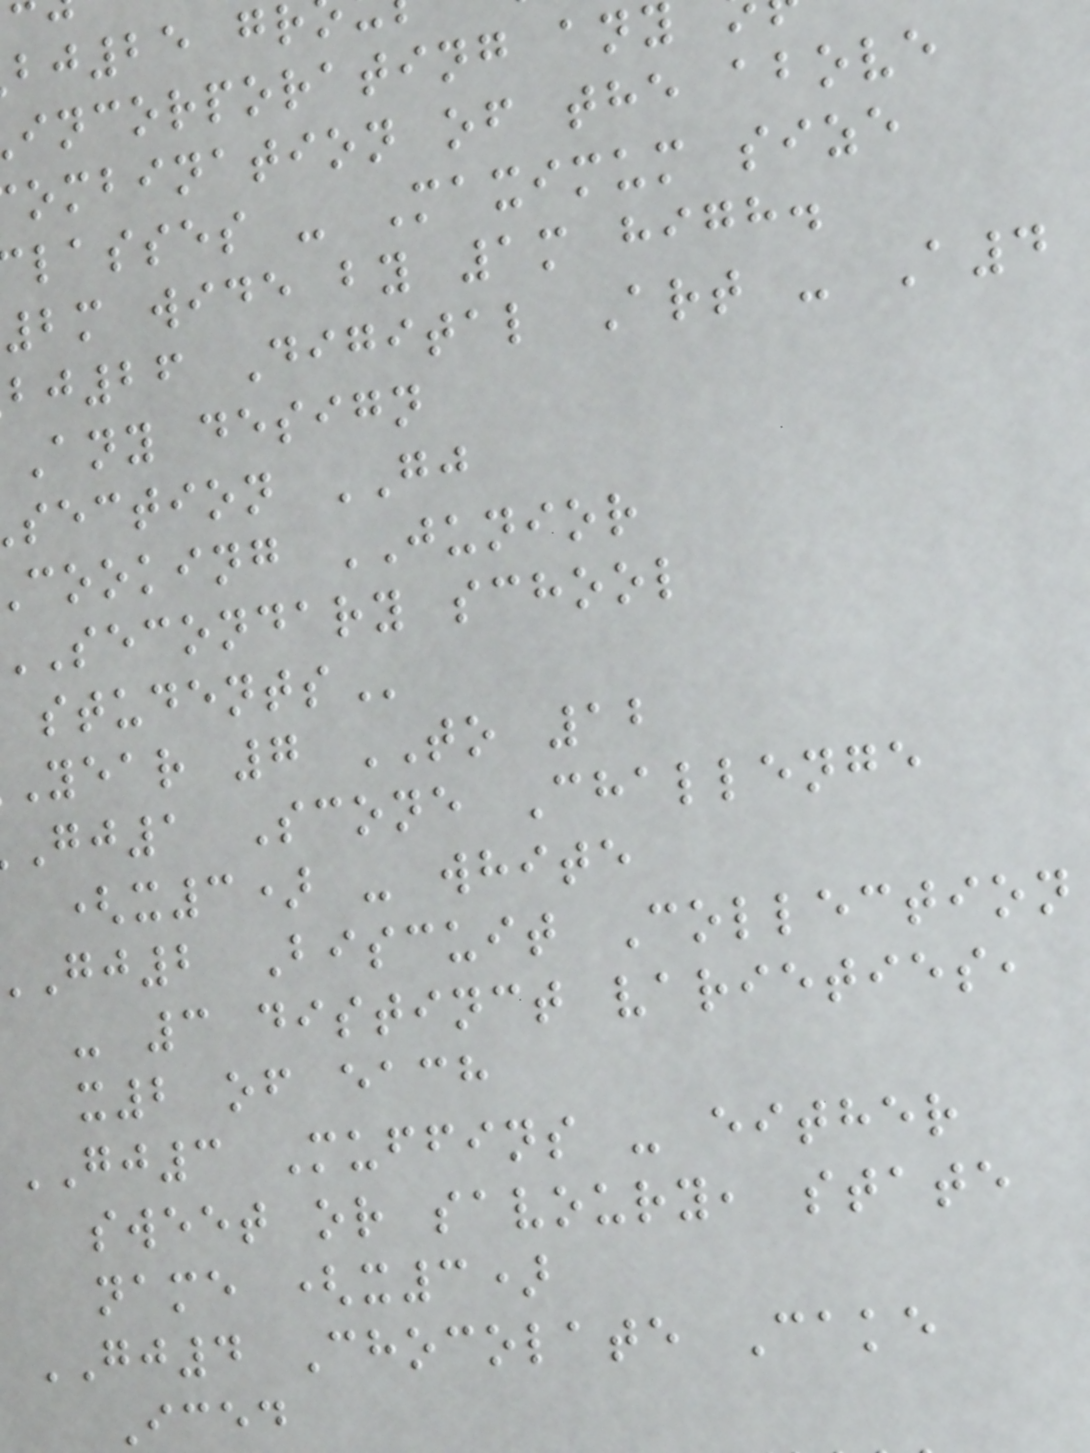incorporating any
ombination of the above
lasses - Maximum size
2m wide by 1m high.
bj26 Digital Art - A4
Any design
section GJ
cooking JUNIOR
secondary school
year 7 TO 12
gj1 Scone Challenge
(x3) - white
gj2 Biscuit Collection
- 3 distinct varieties,
x2 of each
GJ3 Muffins - either
sweet or savoury, state
name (x3)
GJ4 Chocolate Cake
Iced
